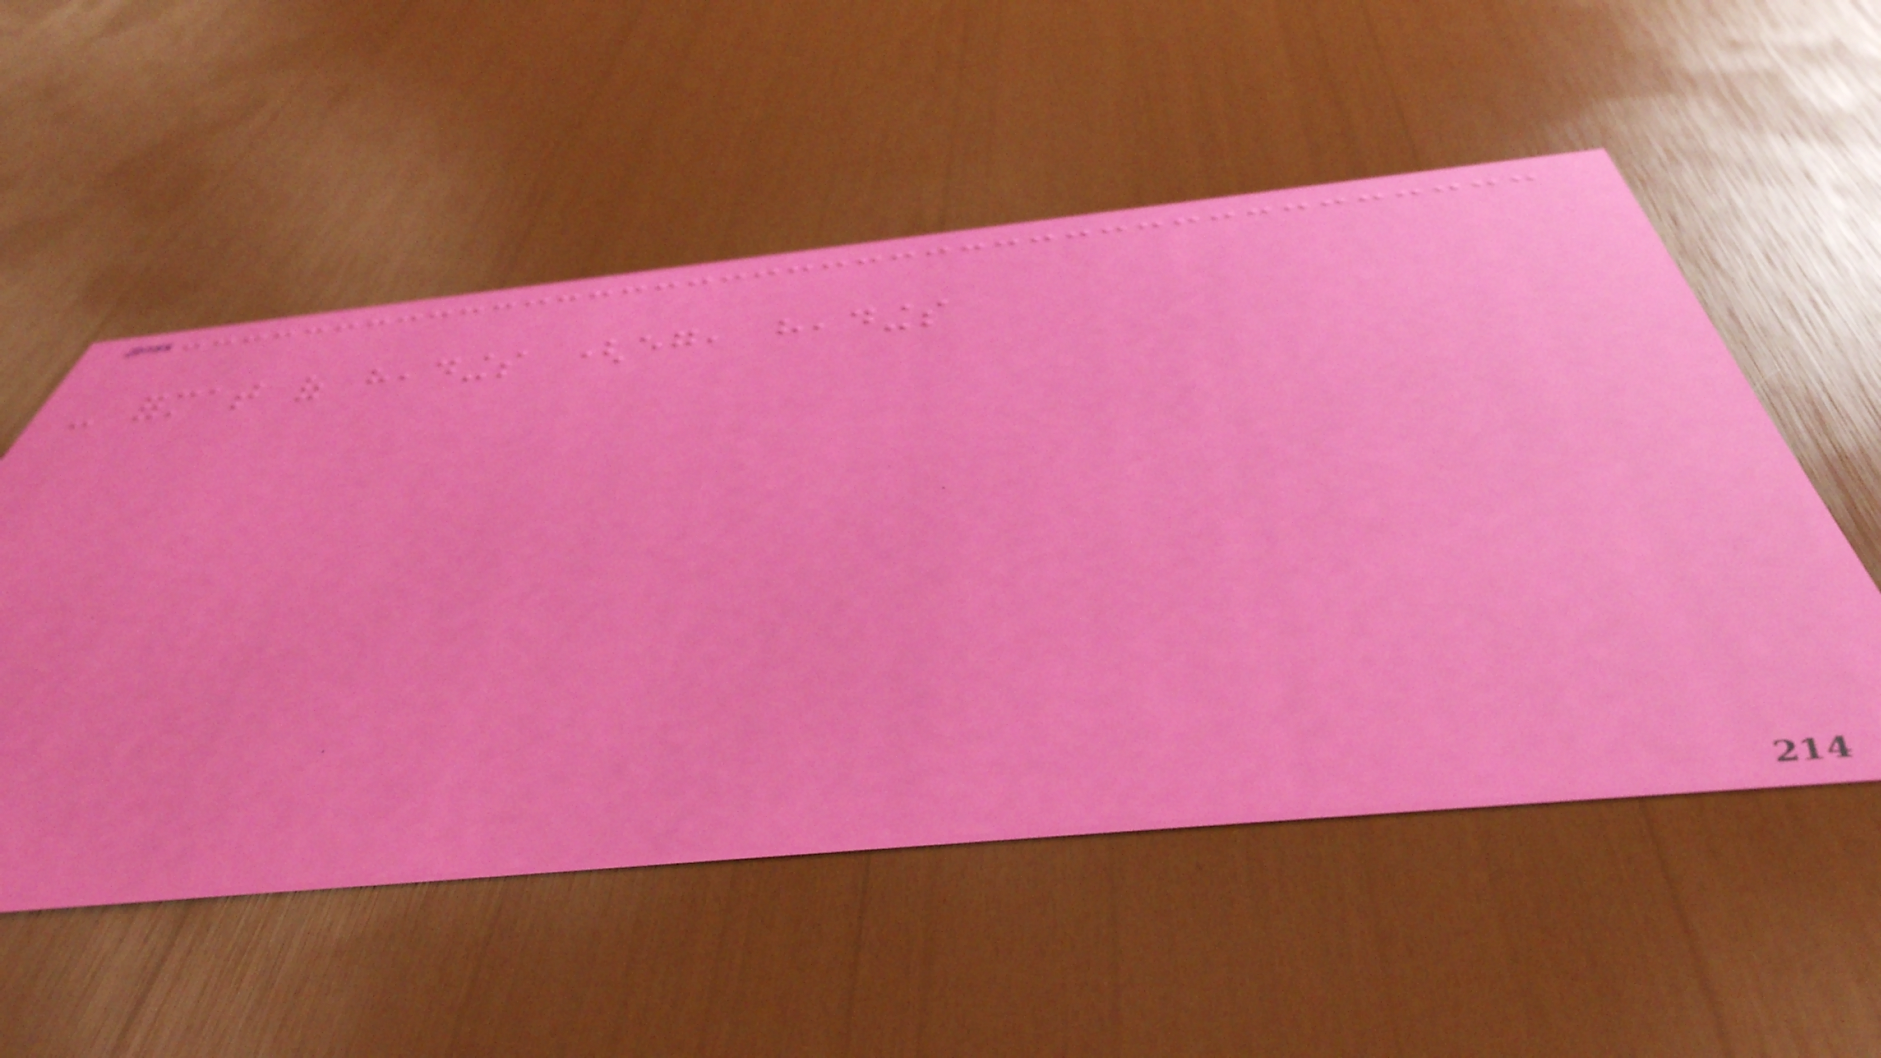- format of headings (eg, headings
